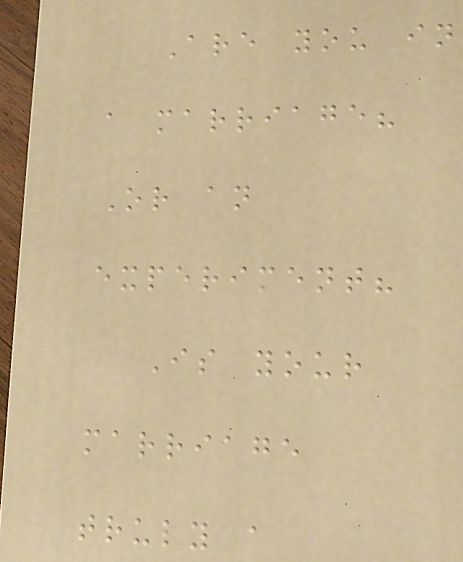Are you in
a marriage?
Or an
experiment?
Is your
marriage
truly a
